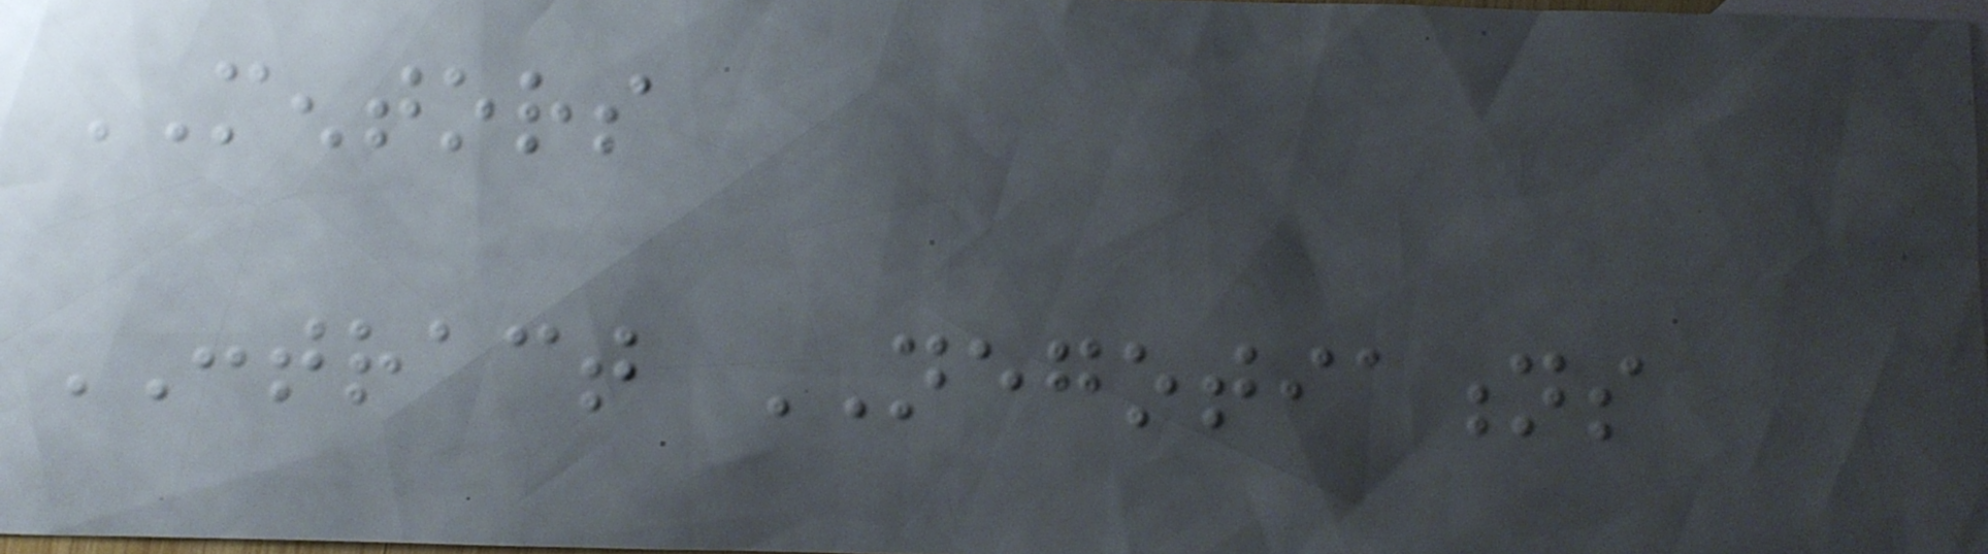MENTORS
CONTRACT NEGOTIATIONS
